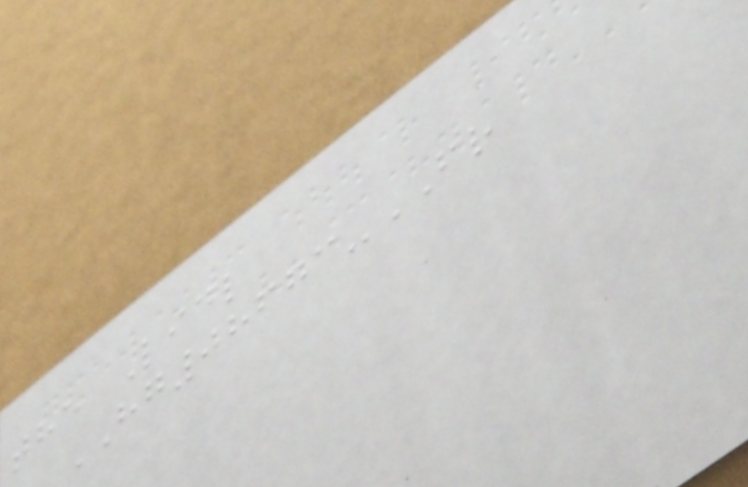the Lidl
HG08673-FR
